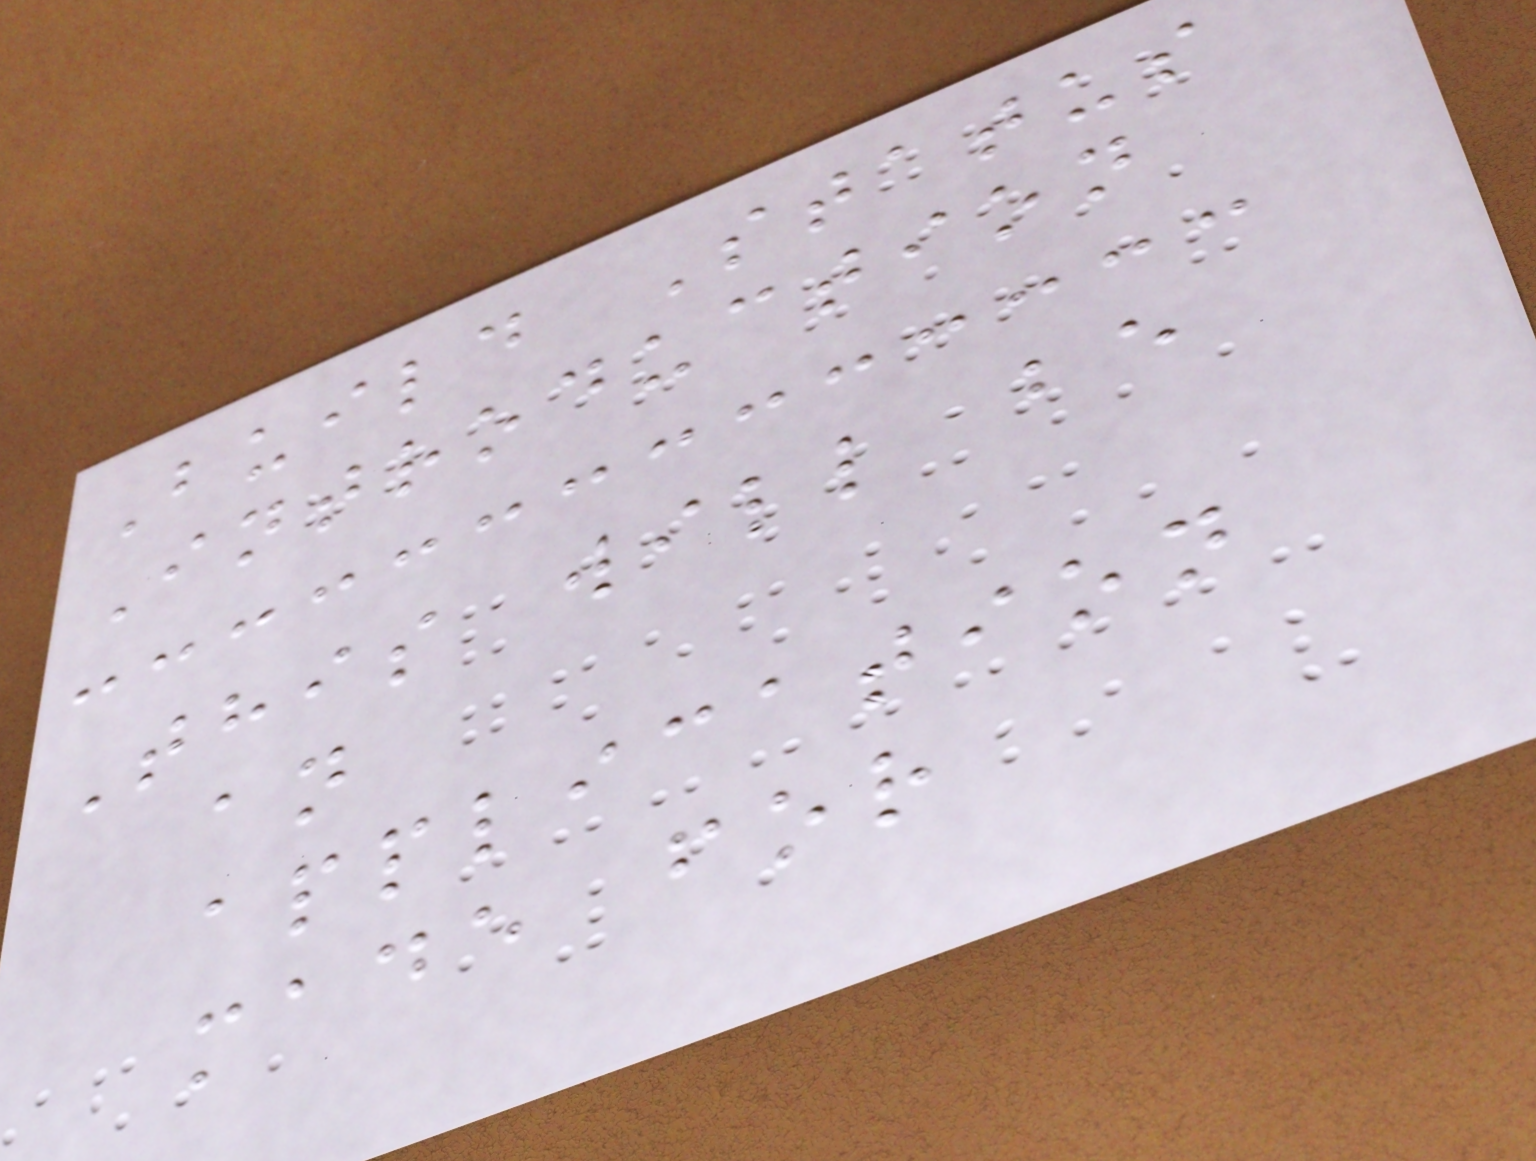Build Status
Introduction
This will be
an
application
made for
